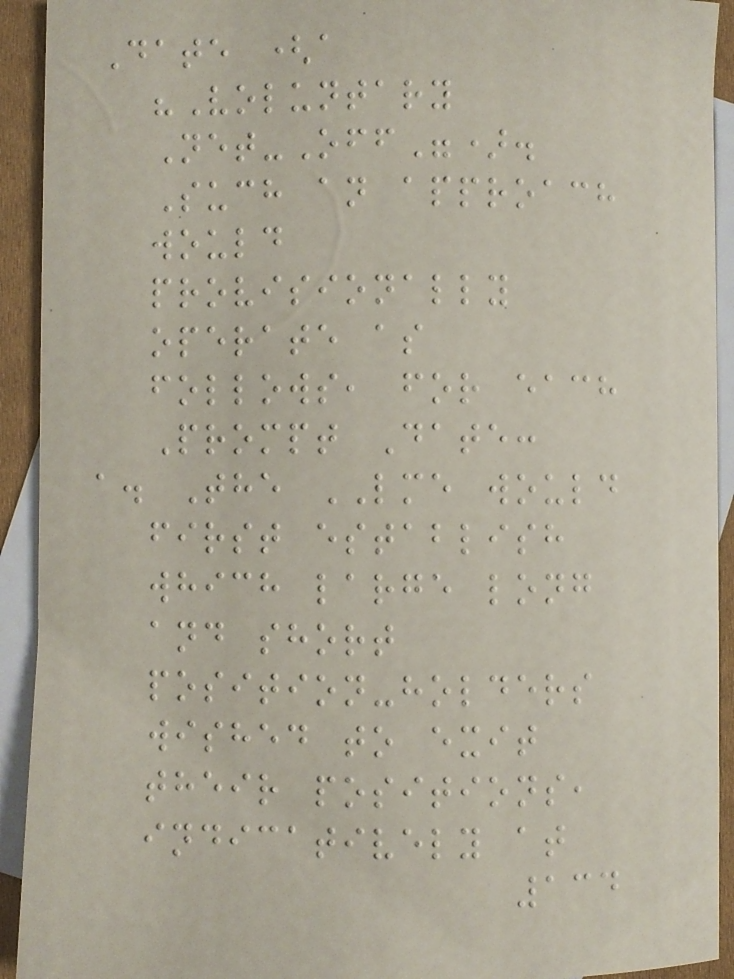Date (a
"Voluntary
Net-Off").
Such an approach
would
provisionally
operate as
follows, for each
Prompt Date:
a. The LME would
first establish
which large long
and short
position-holders
wished to exit
their positions,
indicatively at
134
